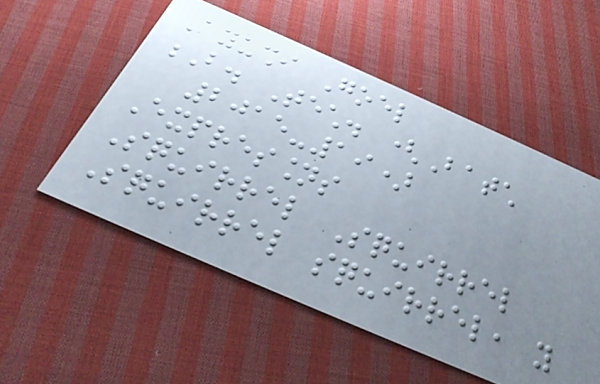Ayushi Goel
B. Tech. (Batch
2015-19)
Expressions
Squirrel Squirrel
Squirrel squirrel, you
